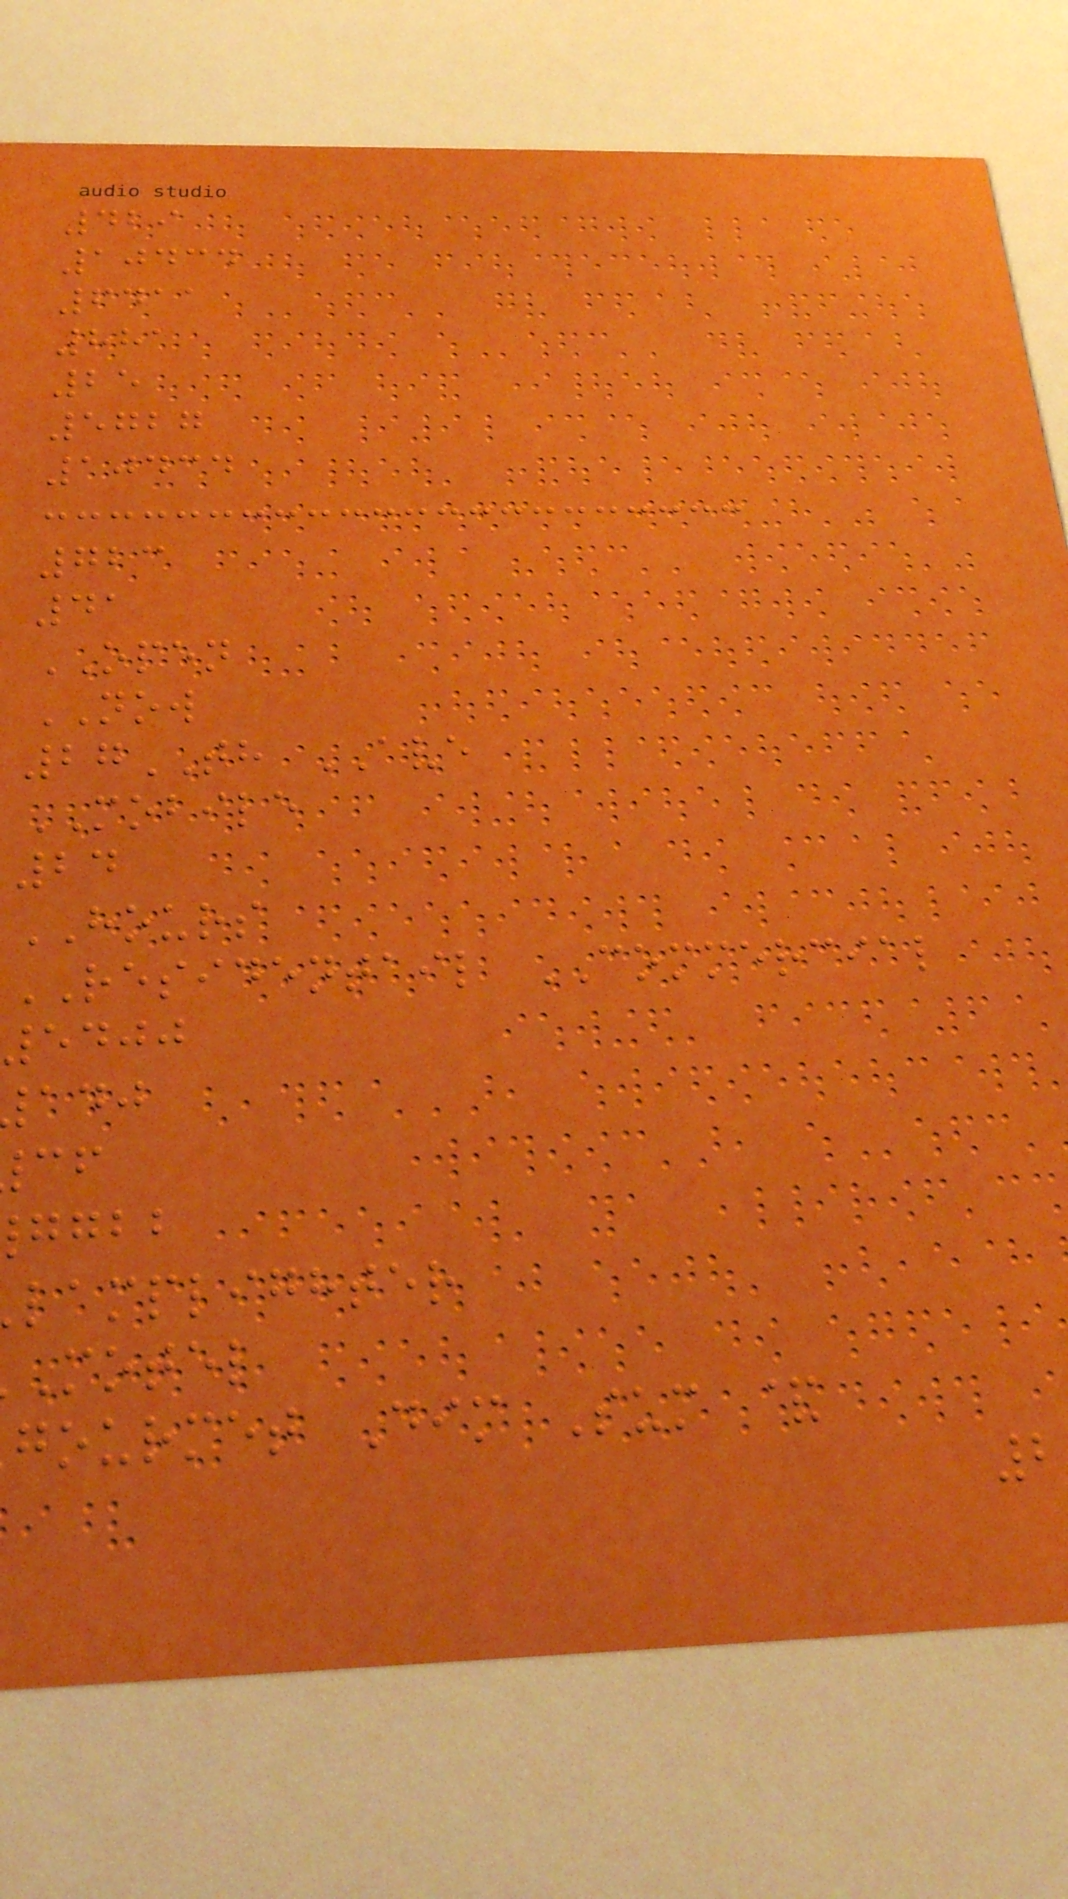429
10434
6411
881
25
5727
10434
723
41
OPEN
NOW
27TH AVE
MOBILE
24
HOURS
RESIDENTAIL COMMERCIAL
5400
ggbb
lamplighter
motel
gourmet Dim Sum &
